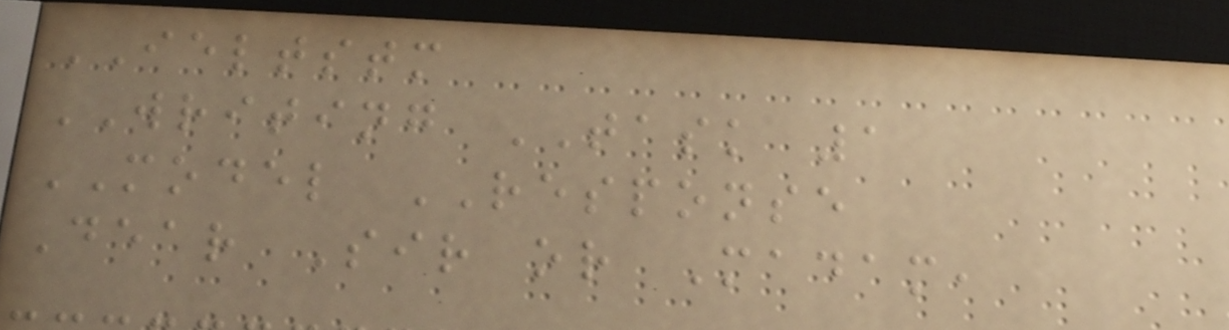IELTSTM
WRITING TASK 1
MODEL RESPONSE
Dear Sir or Madam,
